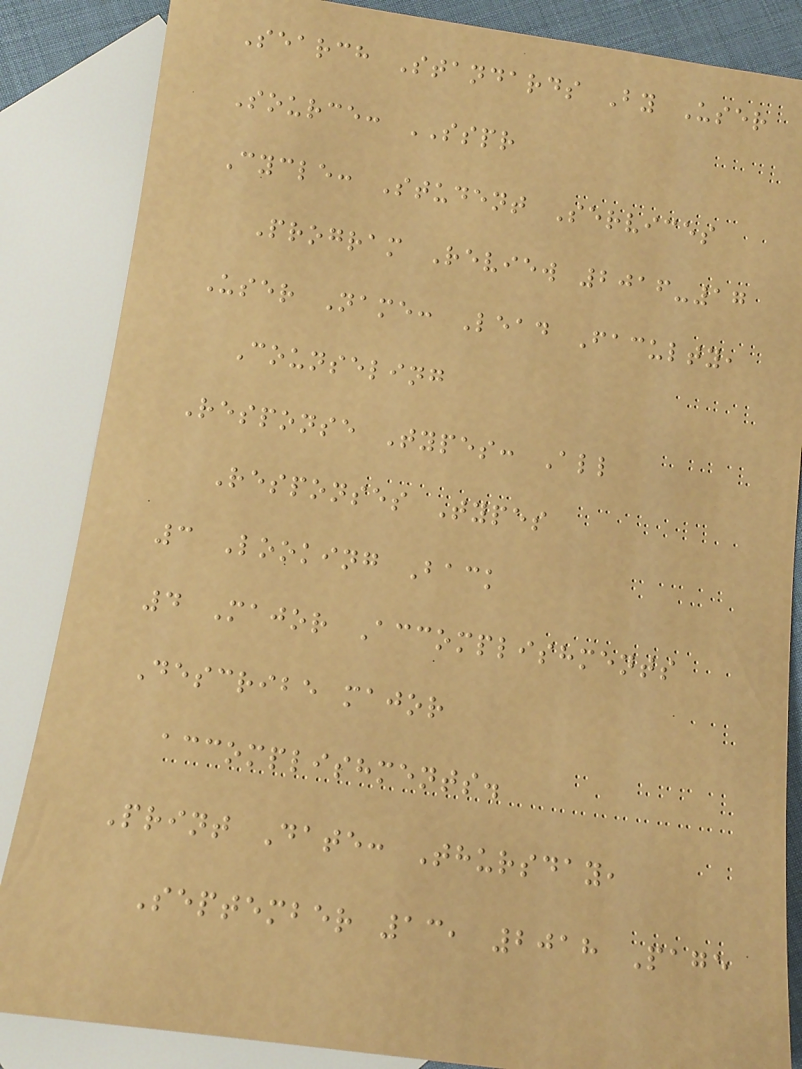Search Standards By User
Source: SSPR
Cycle: Student Services
Program Review 2016-17
User Name: Lead Faculty,
Counseling
Response Types: All
Responses Types
3 Looking Back
4 Major Accomplishments
Describe major
accomplishments.
Print Date: Thursday,
September 13, 2018 Page
